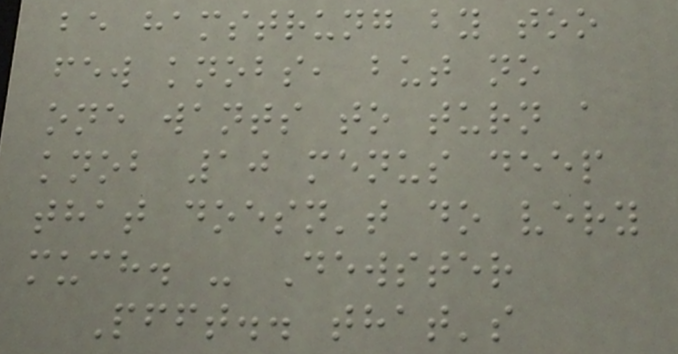be hamstrung by too
few knobs, but no
one wants to turn a
knob 10 menus deep
that doesn't do very
much. - Dewster
Pfft.. that's
